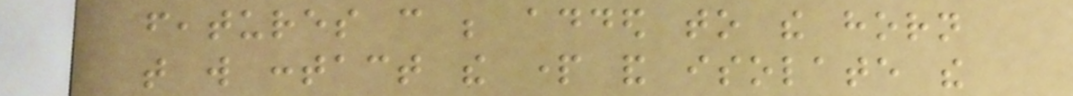features can be added to the horn
that will contact the part and isolate the
